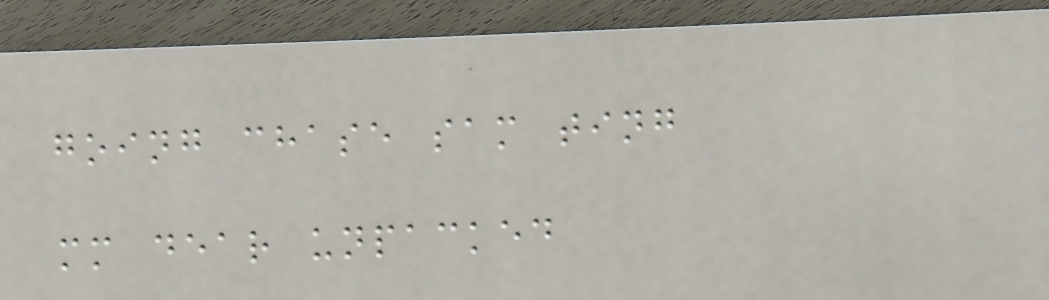going chase sam ting
mm dear unpacked
